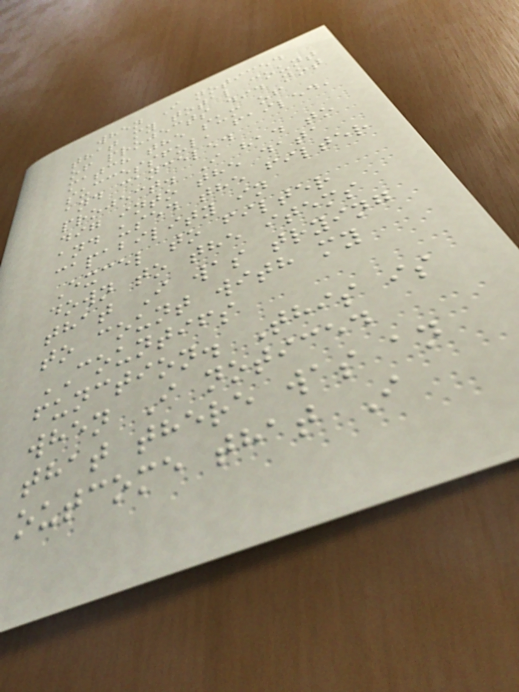when I noticed
that my total count
of projects did not
match the sum of
successful, failed,
and canceled
project. I had to
dig into the data
and used the filter
capability in
Excel to filter
down to the items
that I was trying
to count with my
COUNTIFS
function. This is
when I noticed
that there was an
outcome that I
